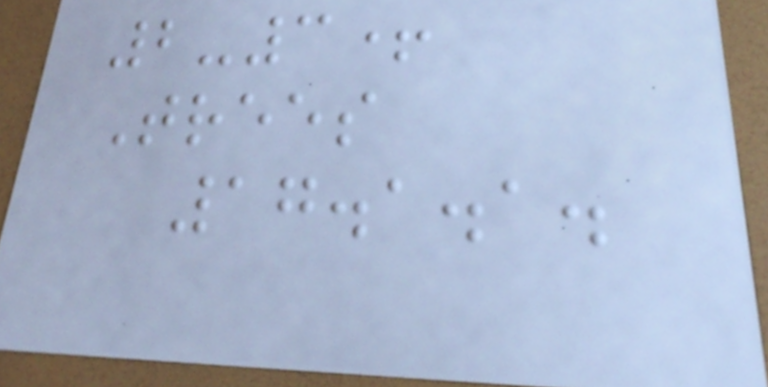2-3+
Trees
17.1.1.
